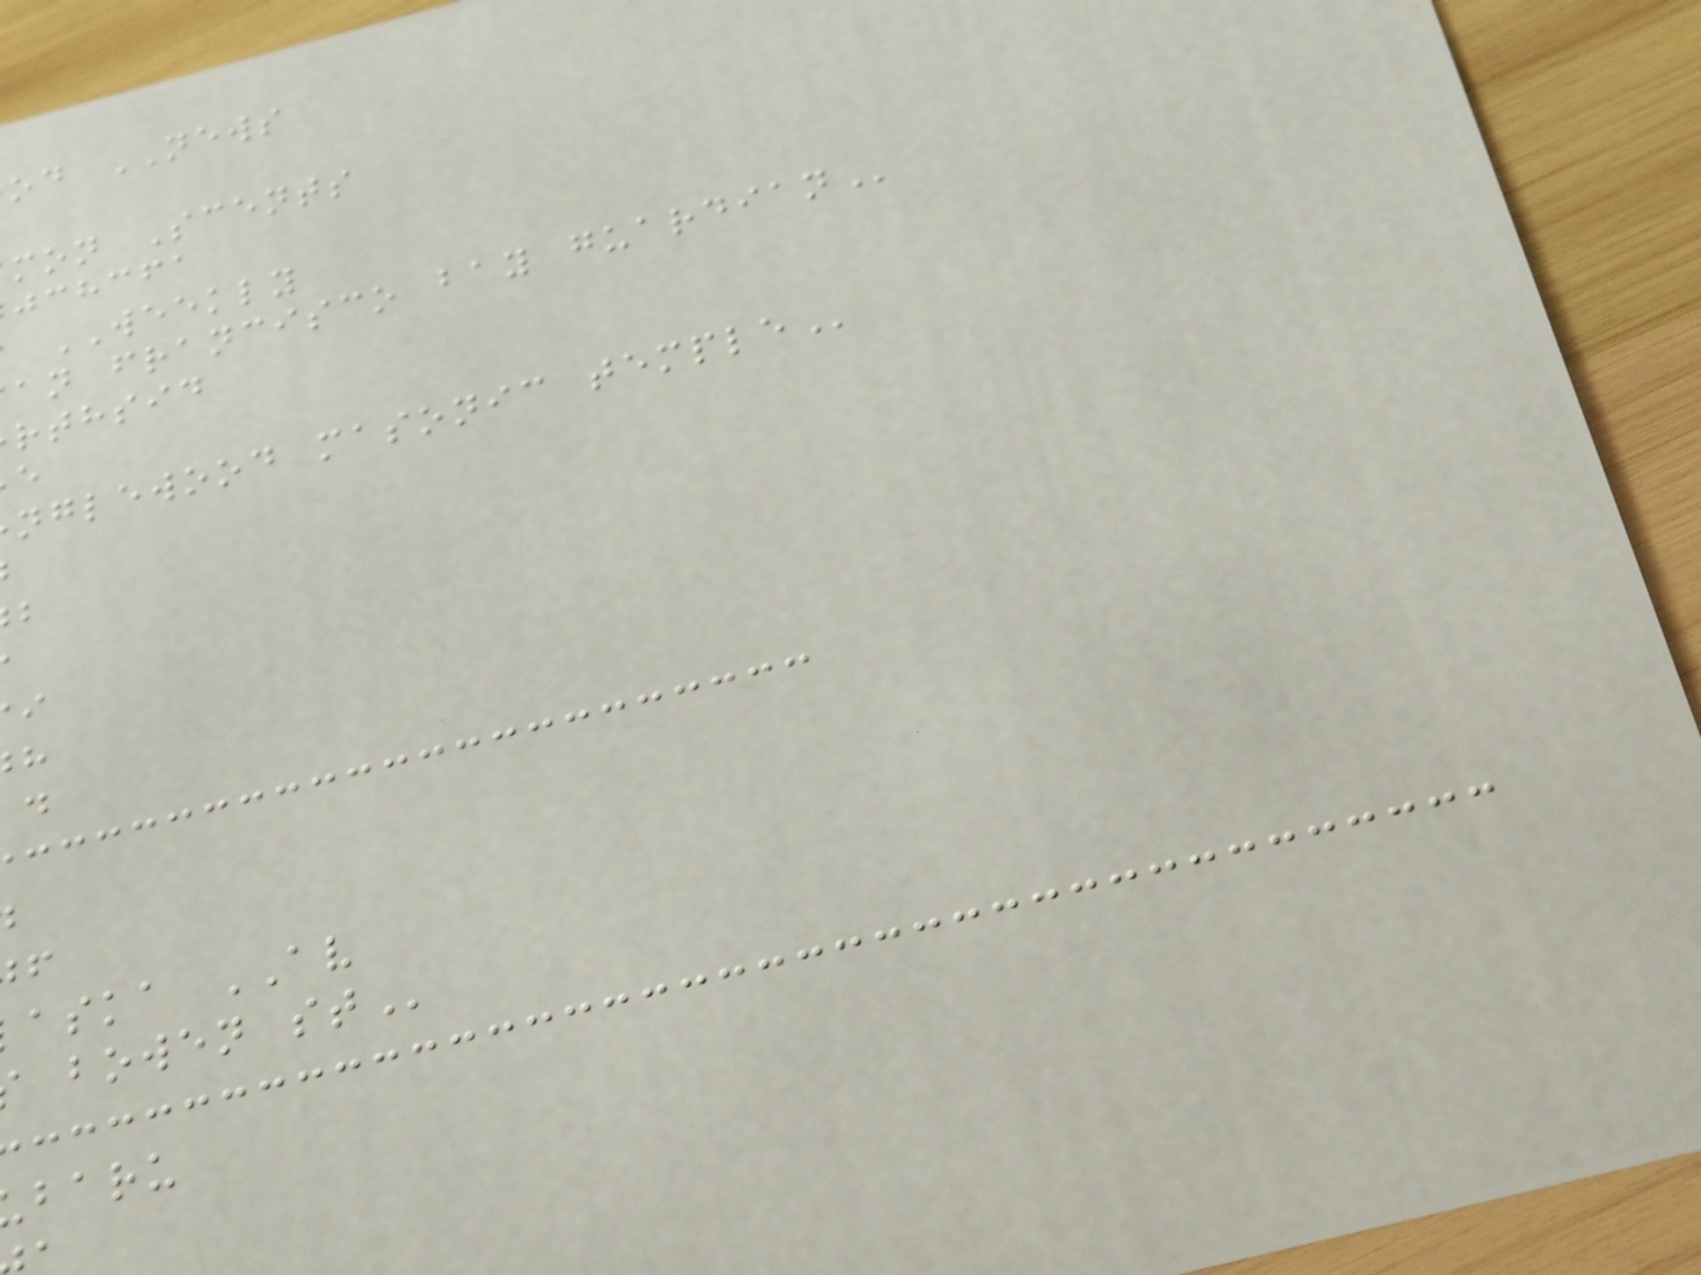od NEWS
mon Scents
jchcfa
WEEKLY
an francisco bay
rthsid
nglewood masonic
aska AV
bowen
baru
